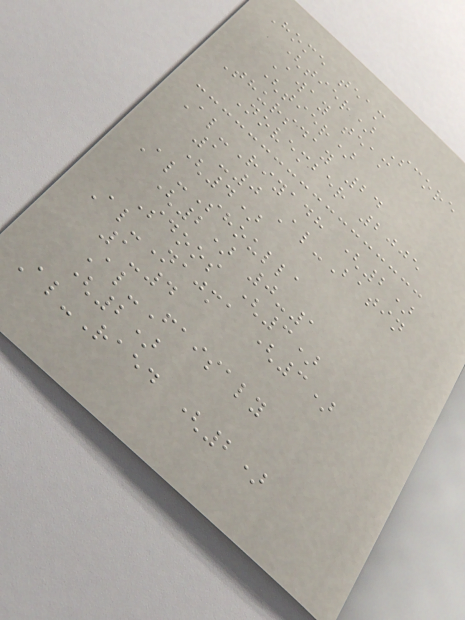Home team
(tier) Score
Away team
(tier)
Thursday 24
November 2005
Al-Riyadh (2)
1-0 Al-Batin
(4)
Al-Shoulla
(2) 0-1
Sdoos (3)
Al-Najma (3)
1-4
Al-Faisaly
(2)
Al-Raed (2)
